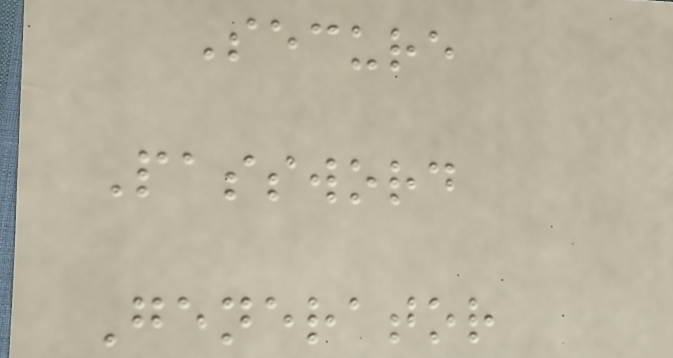Secure
Password
Generator
